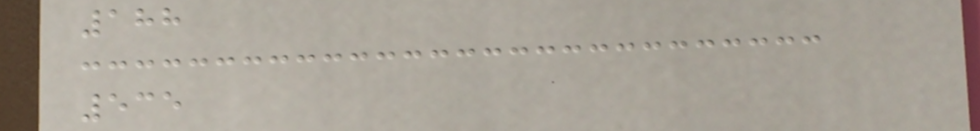188
535
